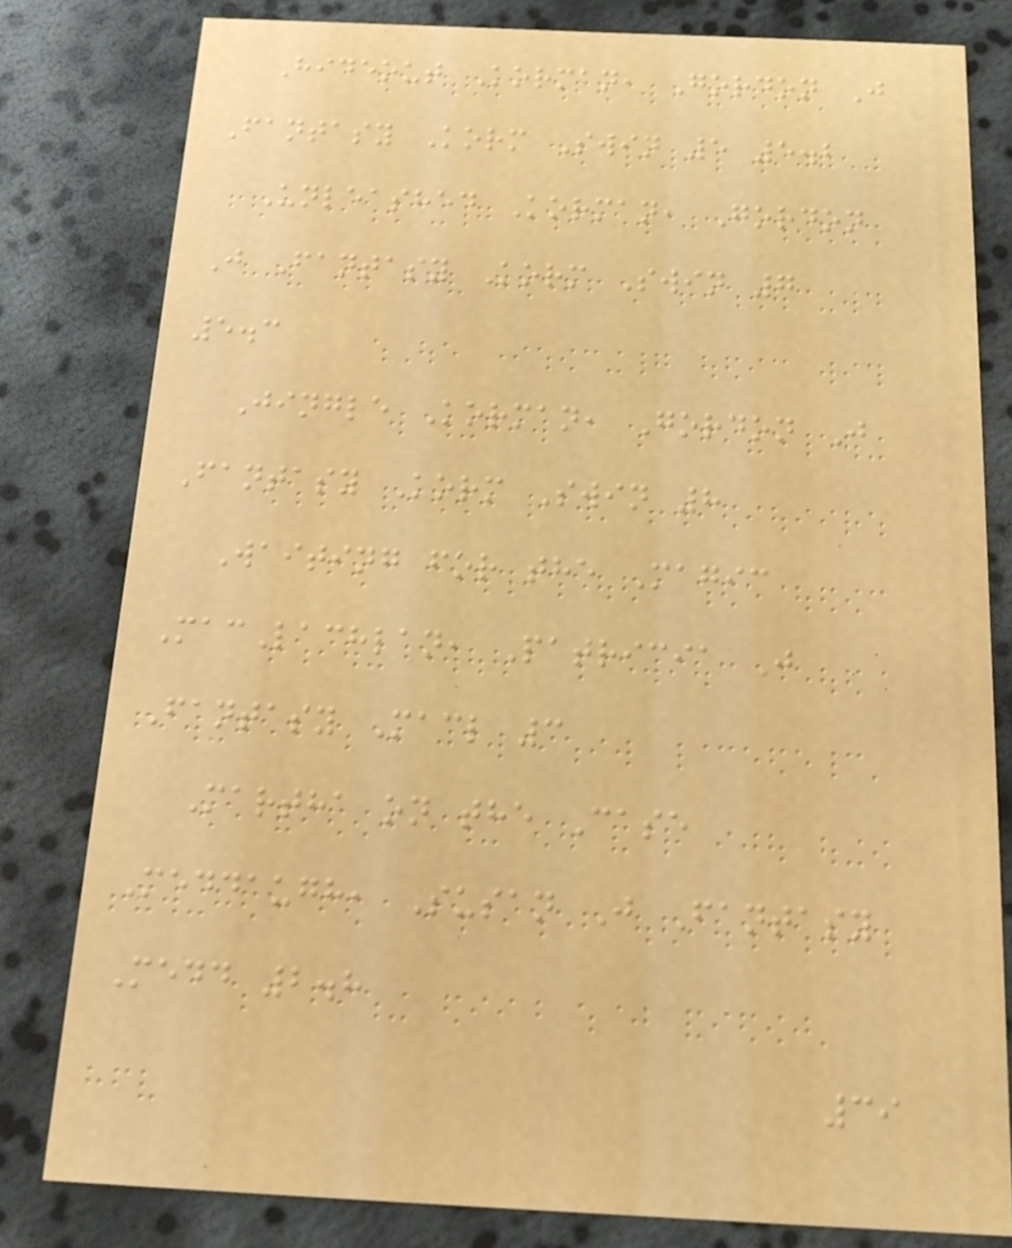Hideout Korman, Gordon J
Fantasy Korm Swin 5 5.2
Unleashed Korman, Gordon
J Fantasy Korm Swin 7
5.3
Jingle Korman, Gordon J
Fantasy Korm Swin 8
Waiting for the Magic
MacLachlan, Patricia J
Fantasy Macl 3
Martha on the Case
Meddaugh, Susan J Fantasy
Medd 2.8
39
